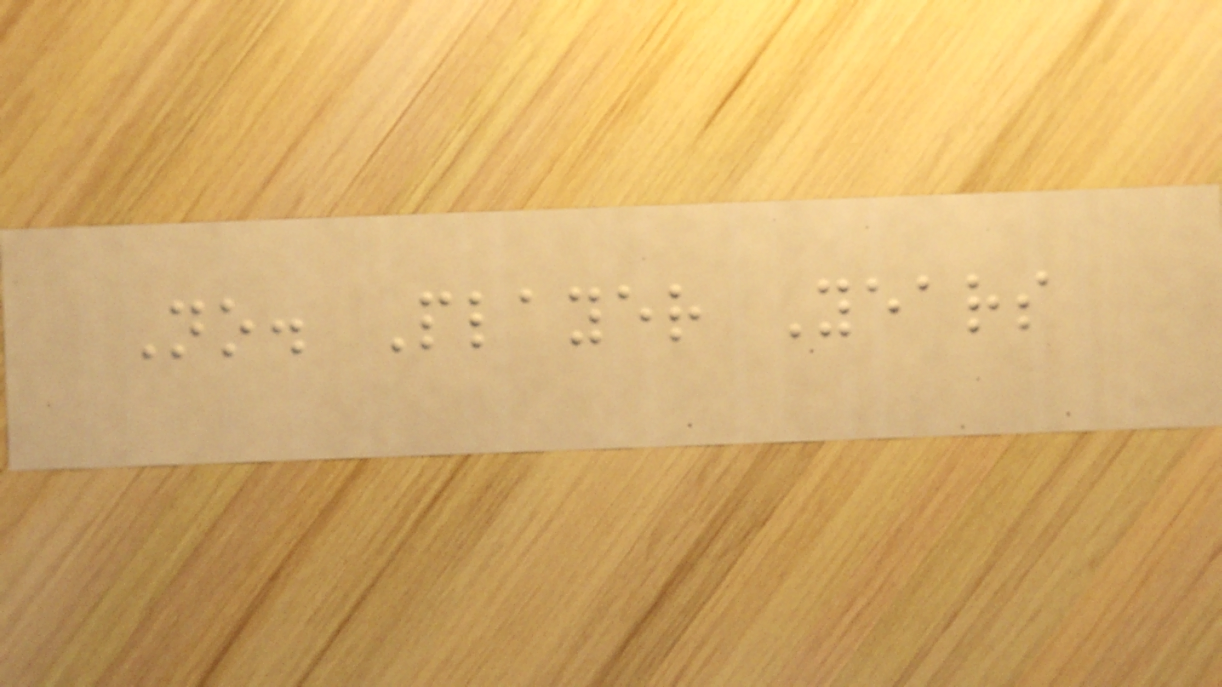No. Player Years
